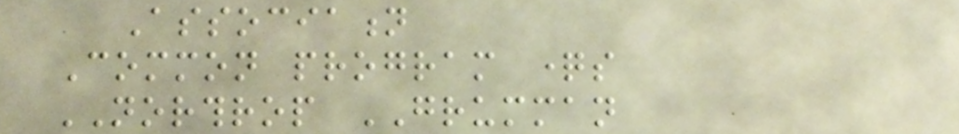Association
Common program questions
NORTHROP GRUMMAN
